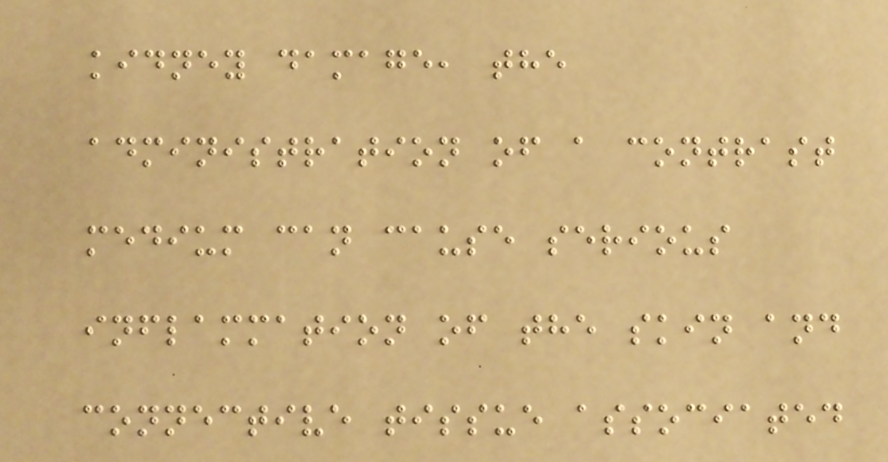kidney damage, the
administration of a contrast
medium can cause serious
inflammation of the skin and
connective tissue associated
